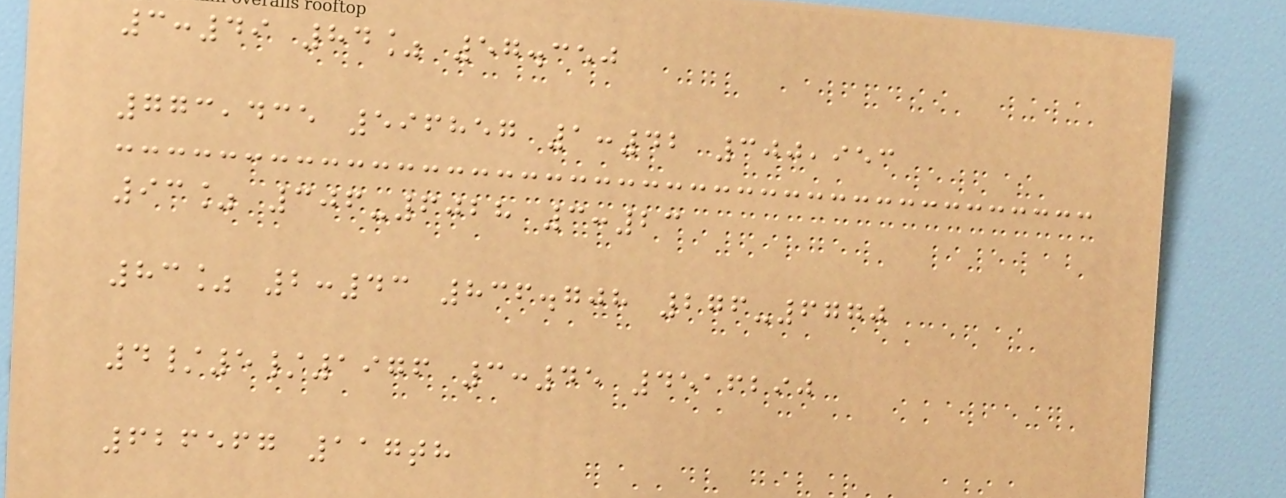3:49 84% 57.350
773,435 596857 1:42 300,953
93% 306-6028 3:23
83% 2:43 836.708 276-6770
4/5/1976 3:45 4516290
626567 117th
